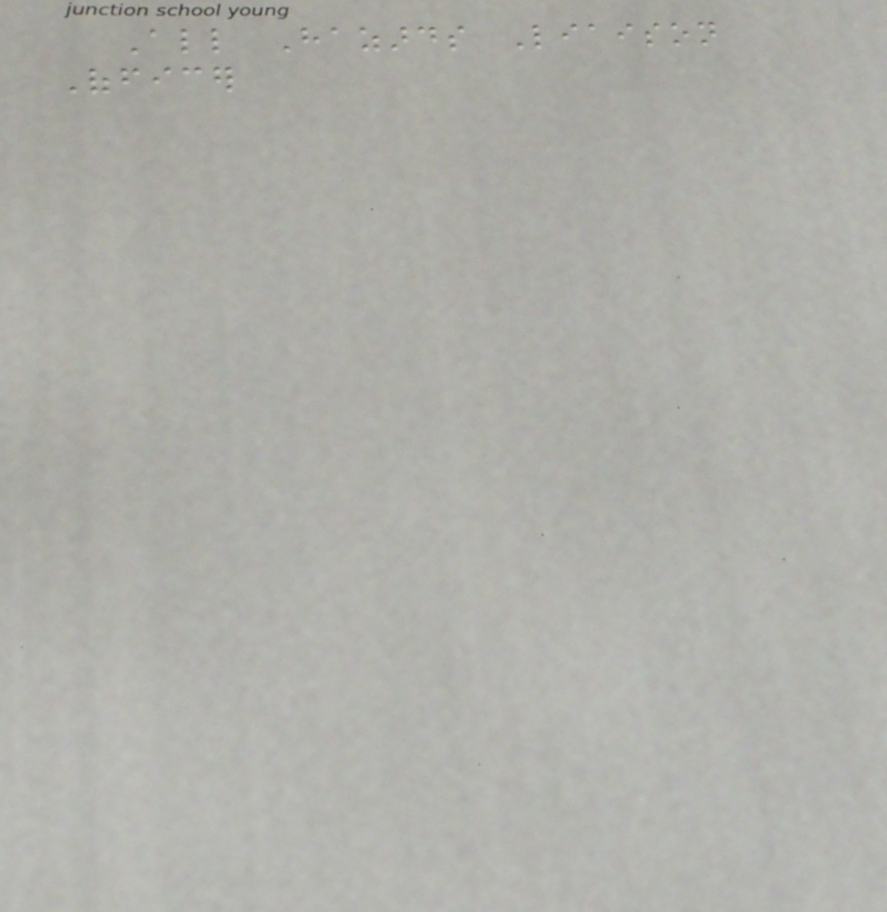All Hazards Liaison
Officer
